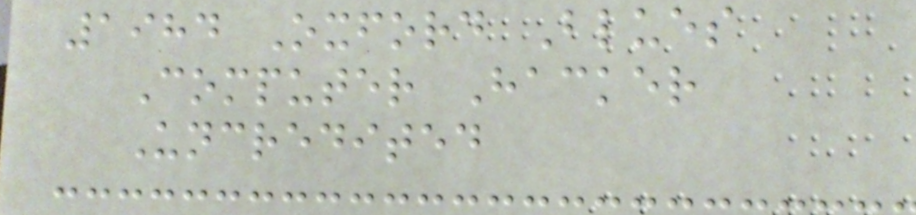1984 Oxford Blues
Computer Hacker
Uncredited
